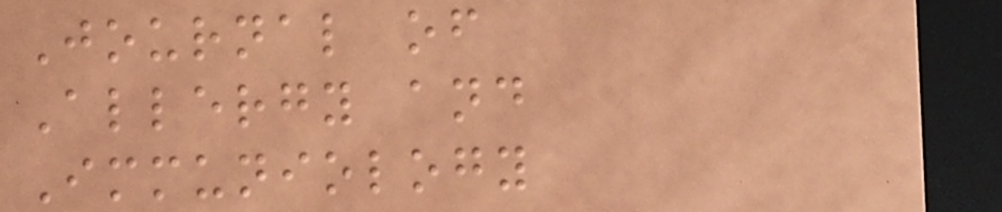Journal of
Allergy and
Immuniology
